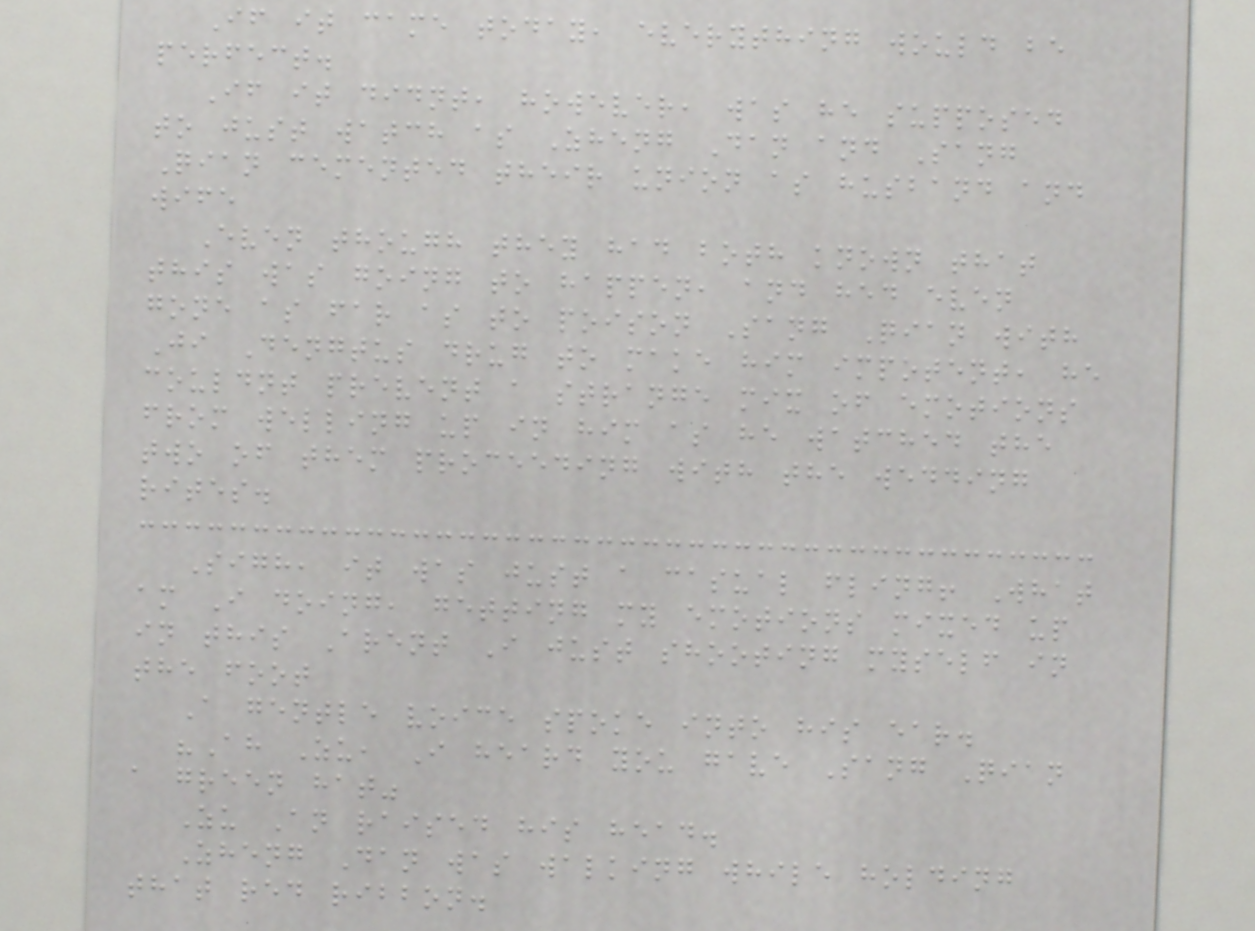If it came today, everything would be
perfect.
If it didnt, however, was he supposed
to just watch as Zheng Dan and Sang
Qian cemented their union as husband and
wife
Even though they had both known that
this was going to happen, and hed even
gone as far as to poison Sang Qian with
Ji Dengtus drug to make him impotent, he
couldnt prevent a strange mix of emotions
from welling up in him as he watched the
two of them proceeding with the wedding
rites.
Sigh, it was just a casual fling! What
am I doing, getting my emotions mixed up
in this Arent I just shooting myself in
the foot
A gentle voice spoke into his ear.
"Ah Zu, I heard you gave Sang Qian
a green hat"
Zu An raised his head.
Zheng Dan was walking while holding
that red ribbon.
